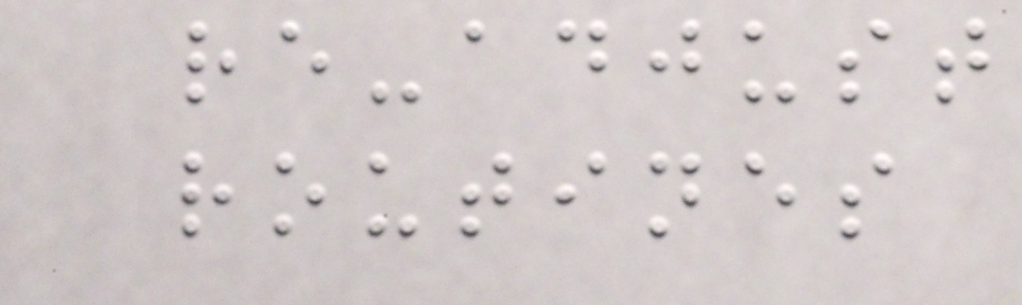re-adjust
routines
